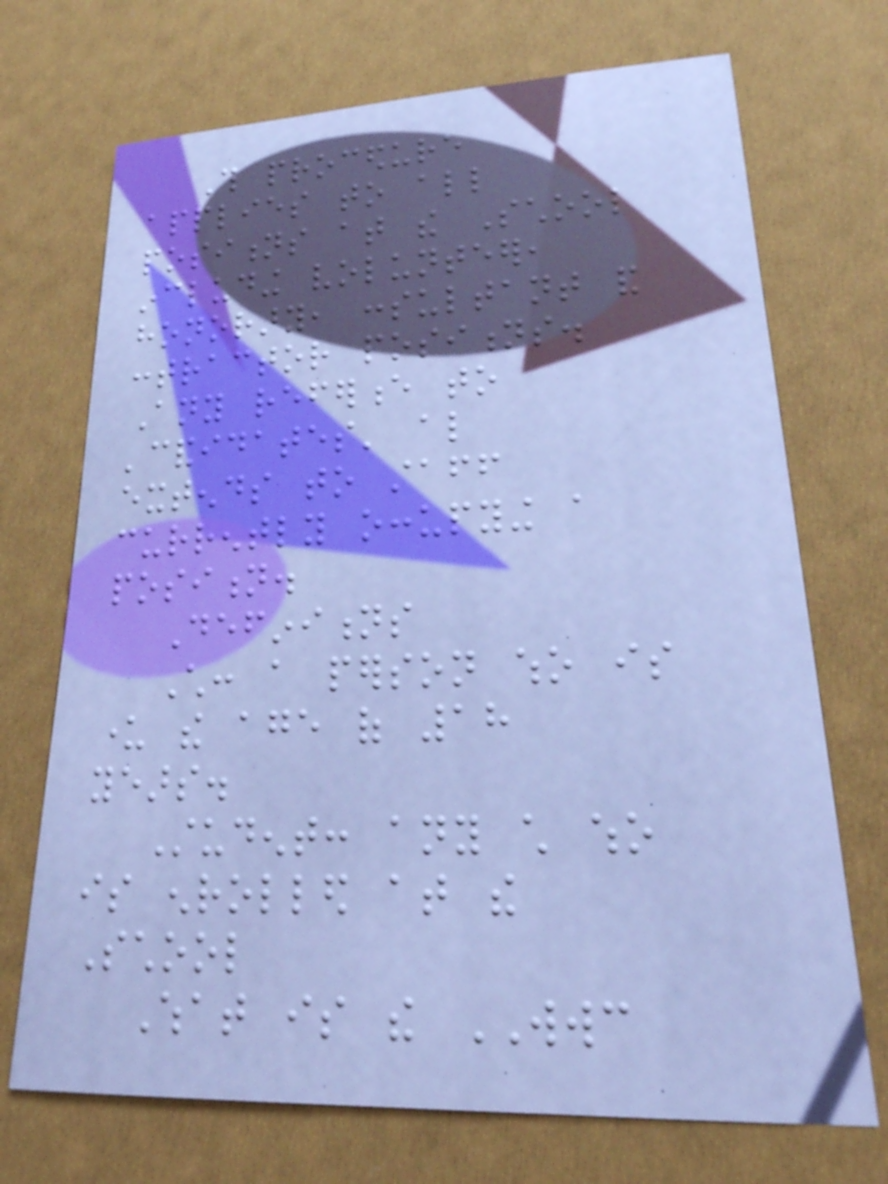This procedure
applies to all
positions at the School
including volunteer,
honorary, consultant and
contractor positions.
Any reference to
'candidates' also
extends to staff
currently occupying a
position.
Definitions
Child: a person who is
under the age of 18
years.
Student: any child who
is enrolled at the
School
What is the WWC
